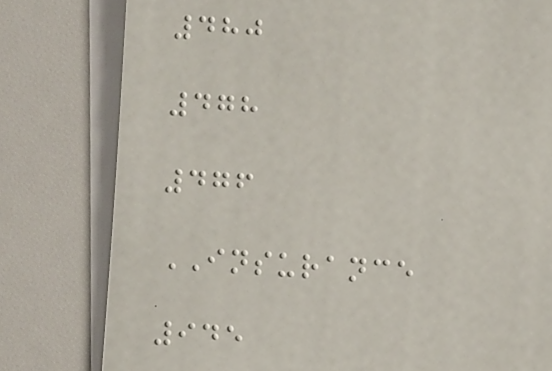480
478
476
INSURANCE
945
